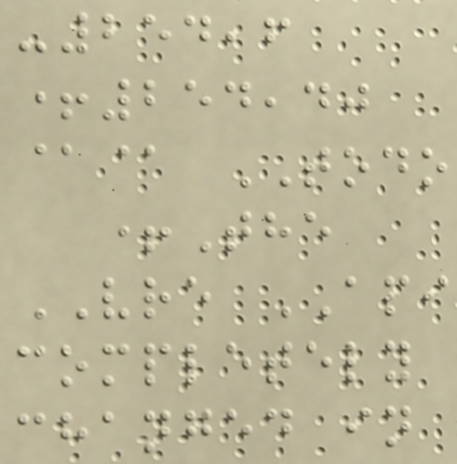-254,6
+254,40
@@ TODO
+The
VRE API
completely
changed in
